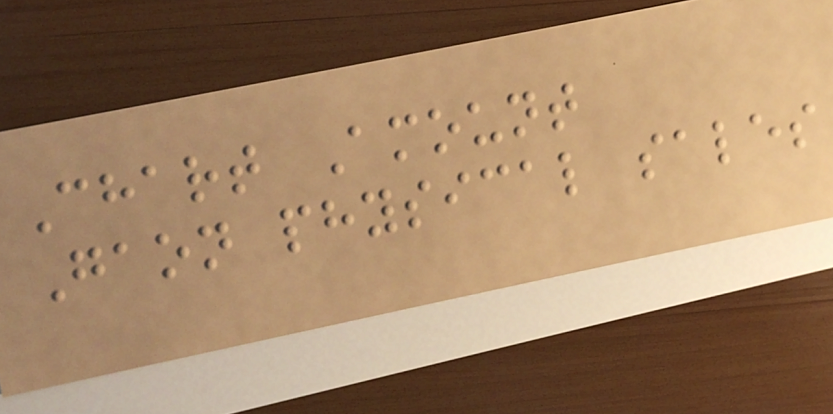Chart Amount
Gaon physical sales
